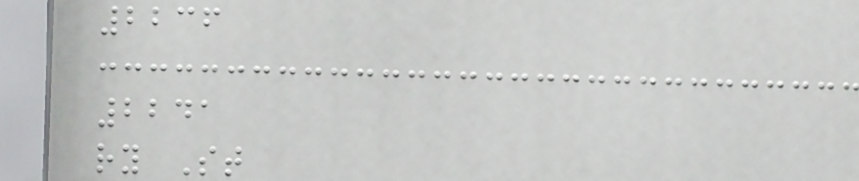2236
2241
ry St
